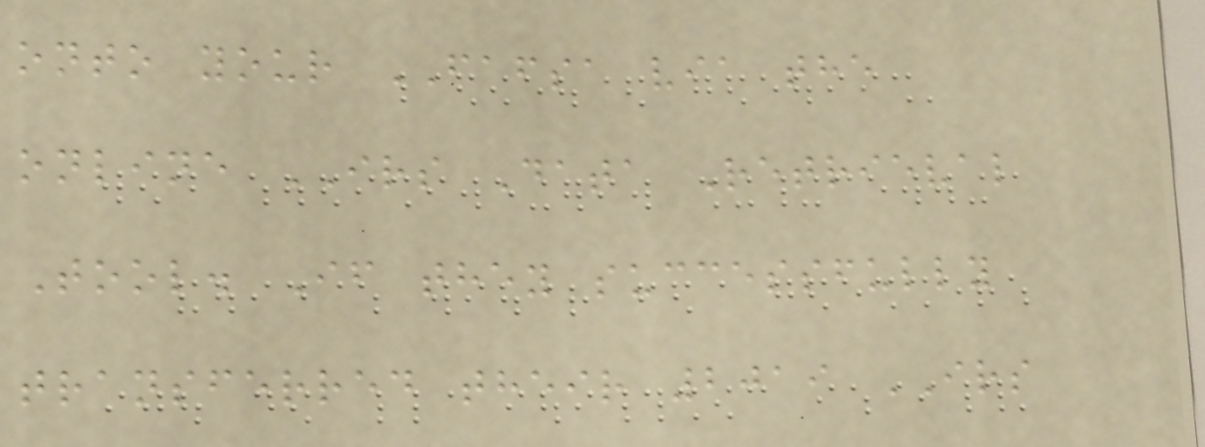onto your FAFSA via the
online IRS Data Retrieval
Tool. If they successfully
transferred their 2019 IRS
